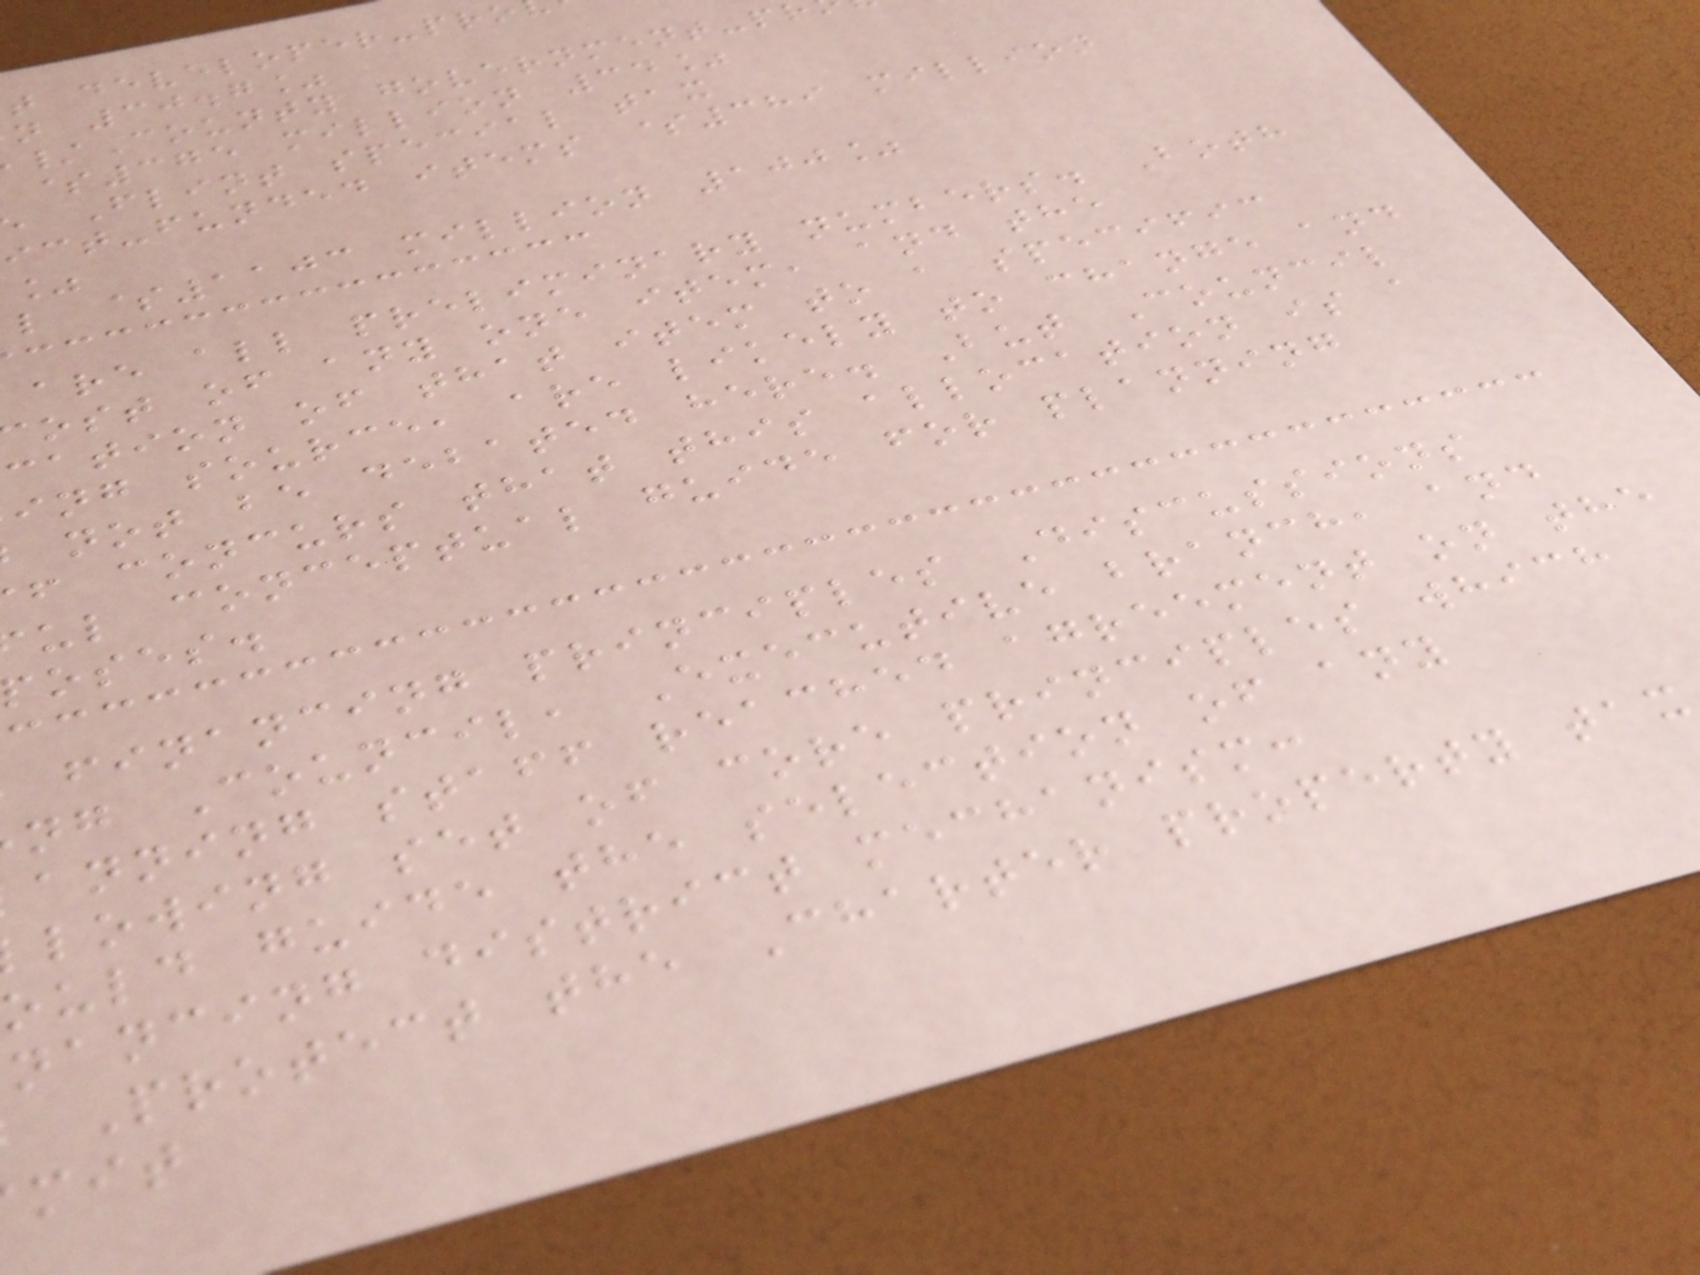t developer-pro
n 30.7%
/County government-p
$375 million 34%
Flint special tax
ict-funded items $389 million
l $1103 million 100%
are all preliminary numbers. Both
ost of any one item, and the
cation of that item to a specific
ing source, are likely to change and
not be debated here. But Council
f concurs that this allocation is a
ul conceptual guide for planning
oses.
financing principles Discussions
ng Council, Executive branch, and
anning staff reached agreement on the
lowing set of core principles which
ould guide the selection of any
nancing district mechanism:
Protect the Charter property tax
